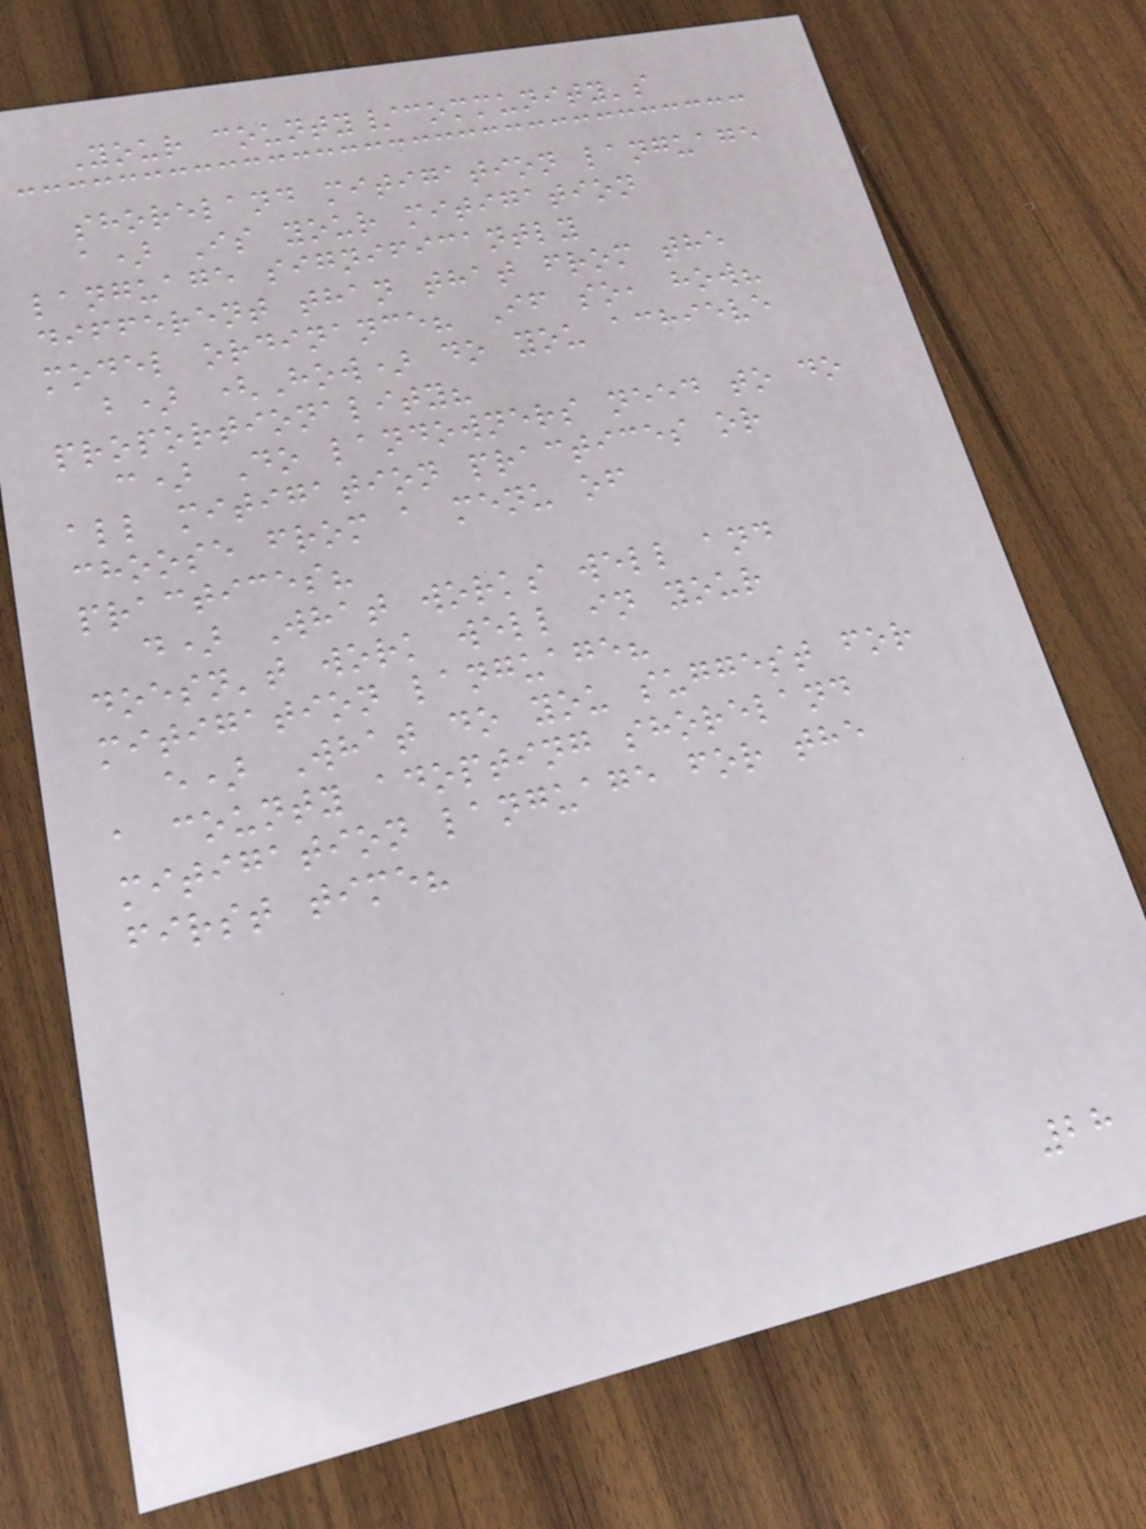Your county/community's
shoreland mitigation language
a) Is your mitigation
language significantly
different than that from the
model ordinance? If so, how?
b) (How) do you achieve
proportionality?
c) Do landowners need to do
all mitigation practices or
choose from a menu of
practices?
d) What works well and
doesn't work well in your
mitigation language?
e) What do you suggest for
a county adopting shoreland
mitigation language for the
first time?
28
